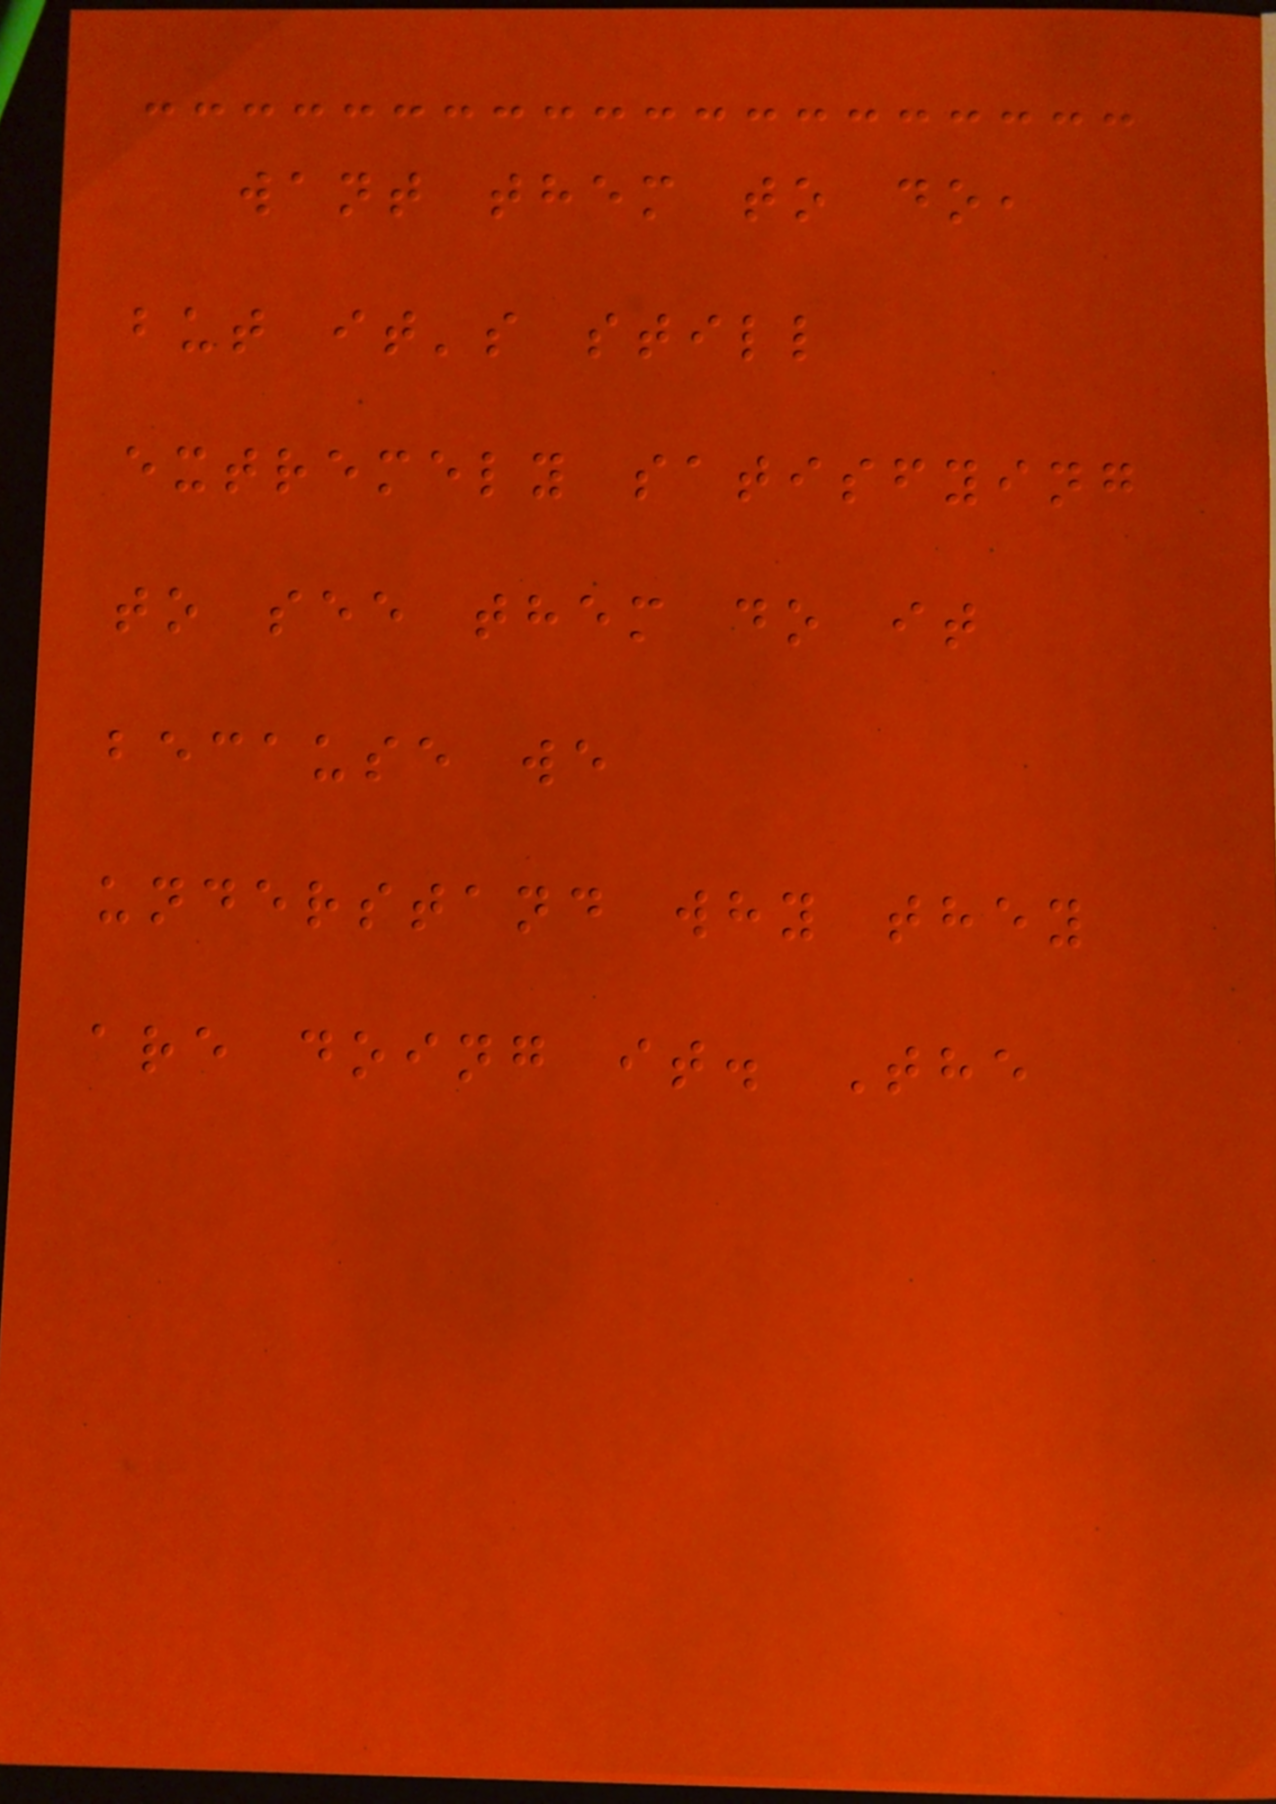want them to do,
but it's still
extremely satisfying
to see them do it
because we
understand why they
are doing it. The
